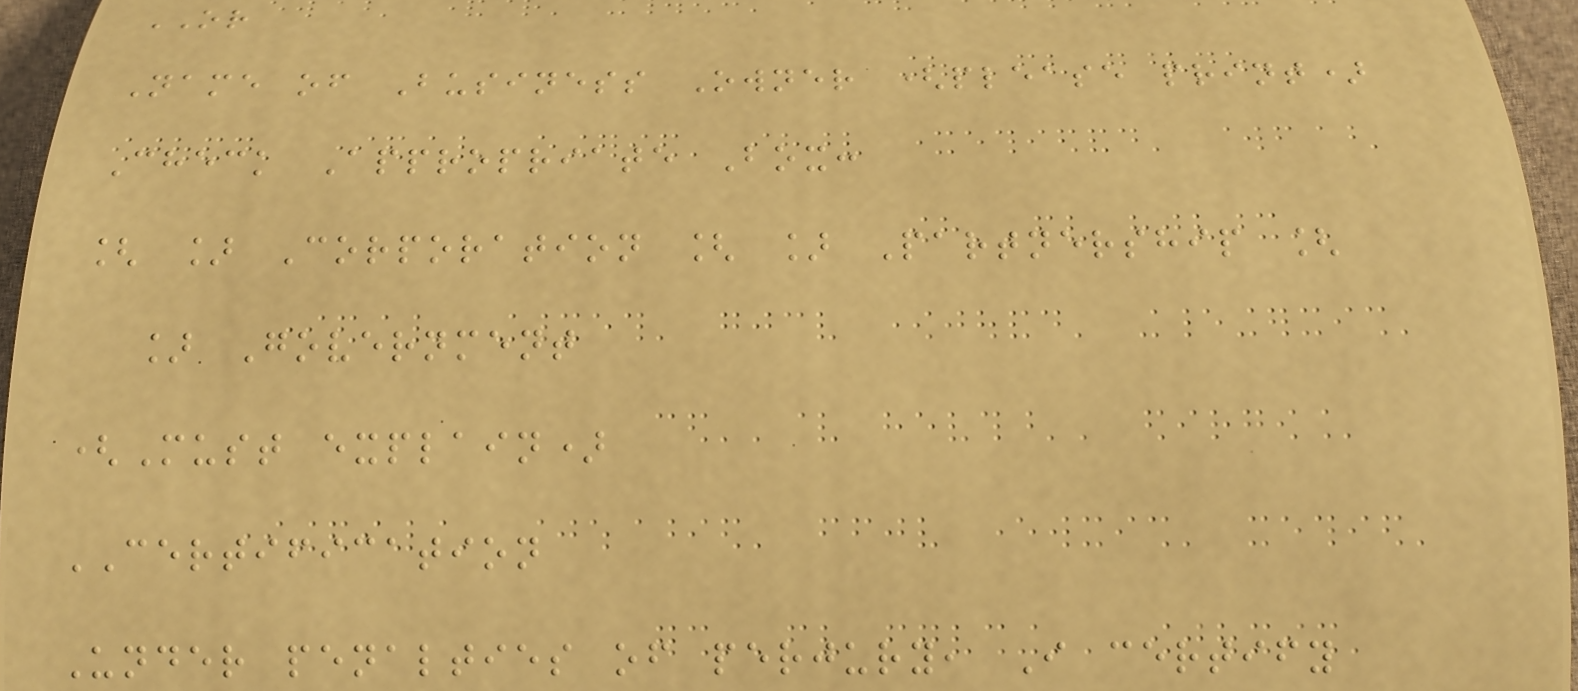OR
Name of Business Owner (please print)
Check Appropriate Box:
[ ] Corporation [ ] Partnership [
] Government
(Must explain)
CERTIFICATION
Under penalties of perjury, I certify
